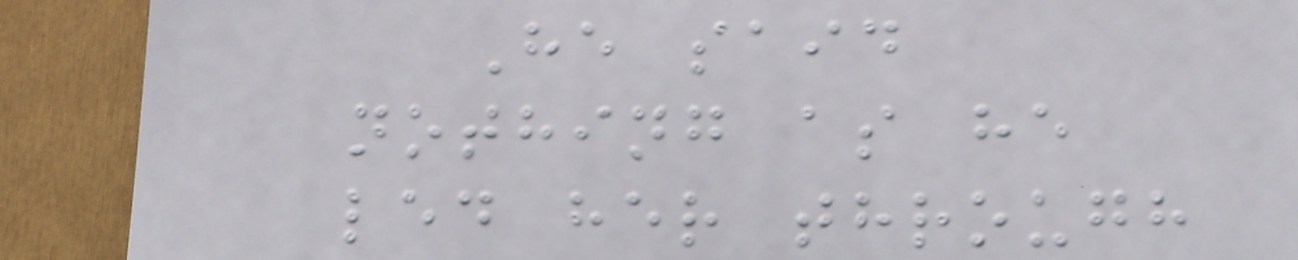He said
nothing as he
led her through
